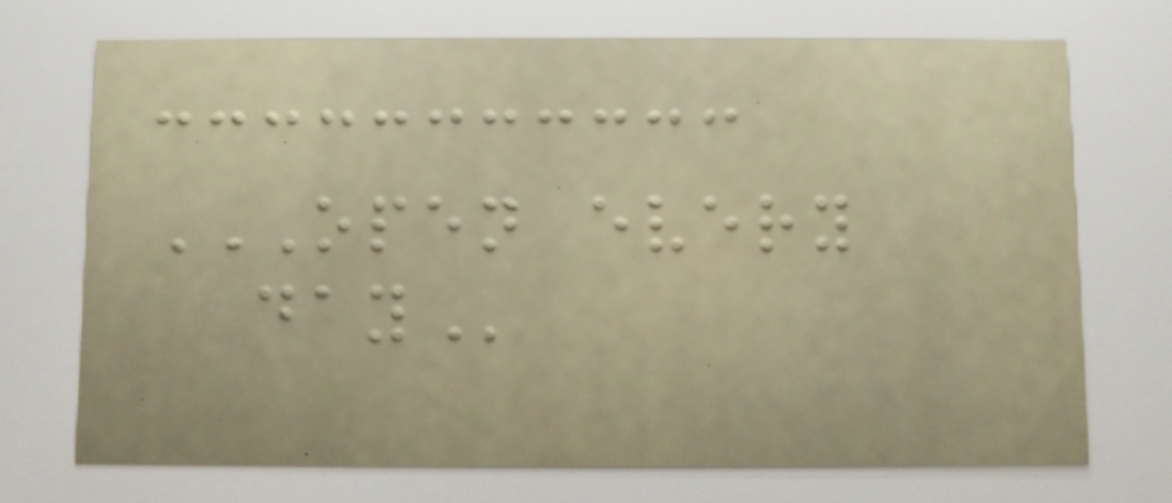OPEN EVERY
DAY
